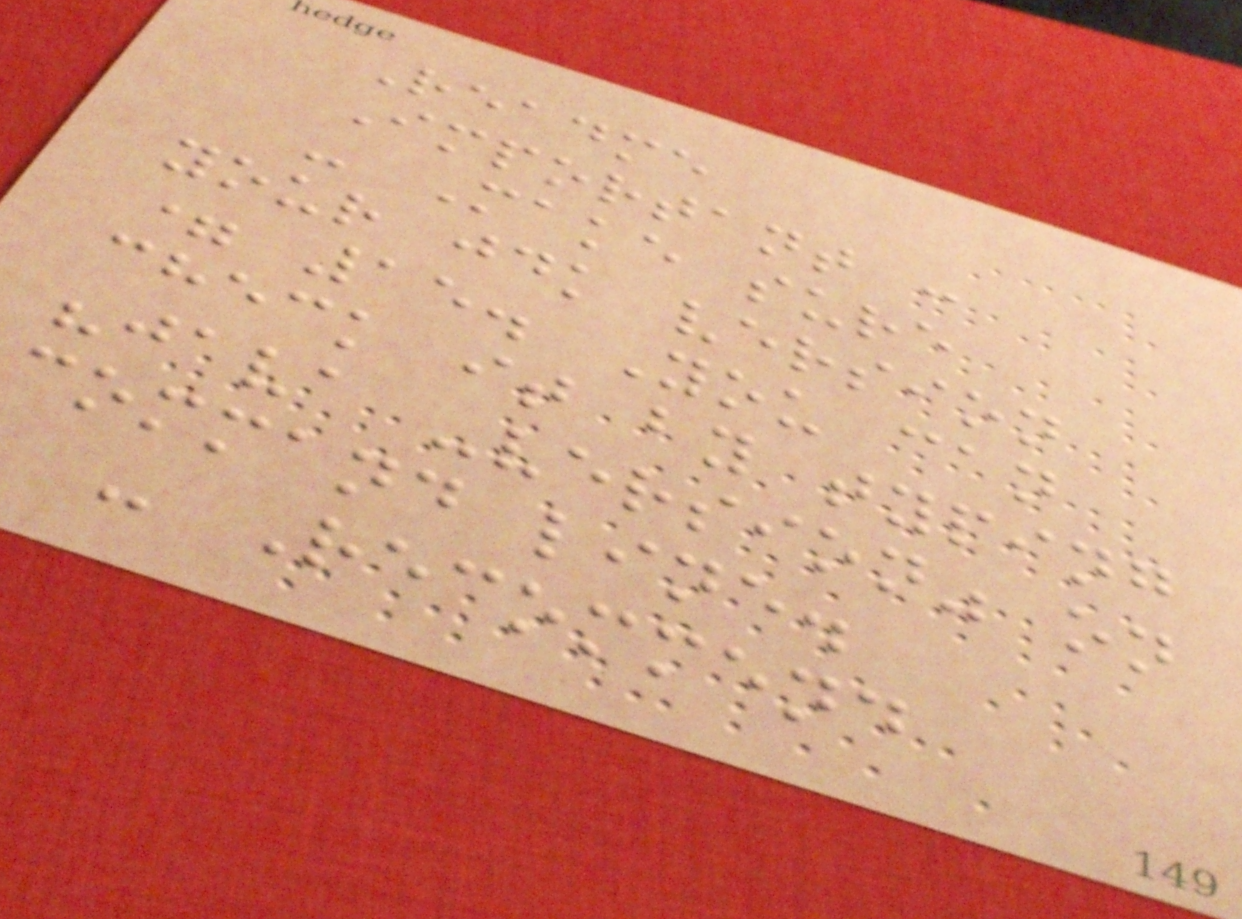Readme
Important :
- Make sure
your jdk version
= 15. You can
check it by typing
"java -version" on
command line.
- Recommend
